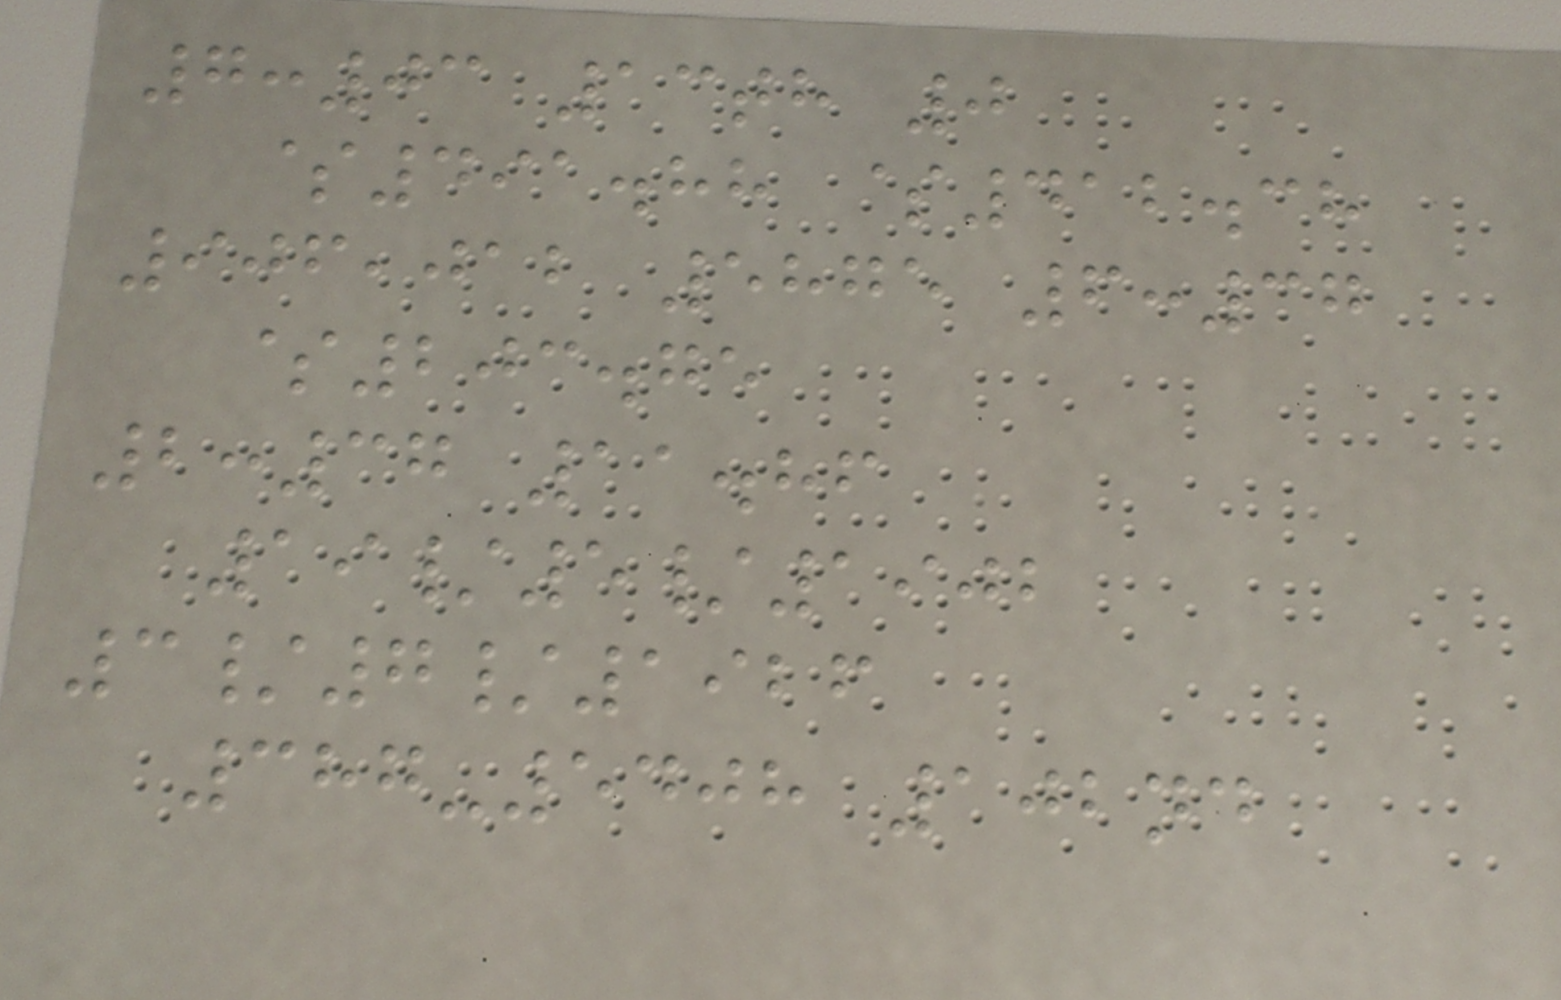7:03 13th 0
$491.88 $412.38
906,012 5875 6:37
$203.75
2:37 11.86
19/5/1902
3/7/1926
387-5408 102nd
